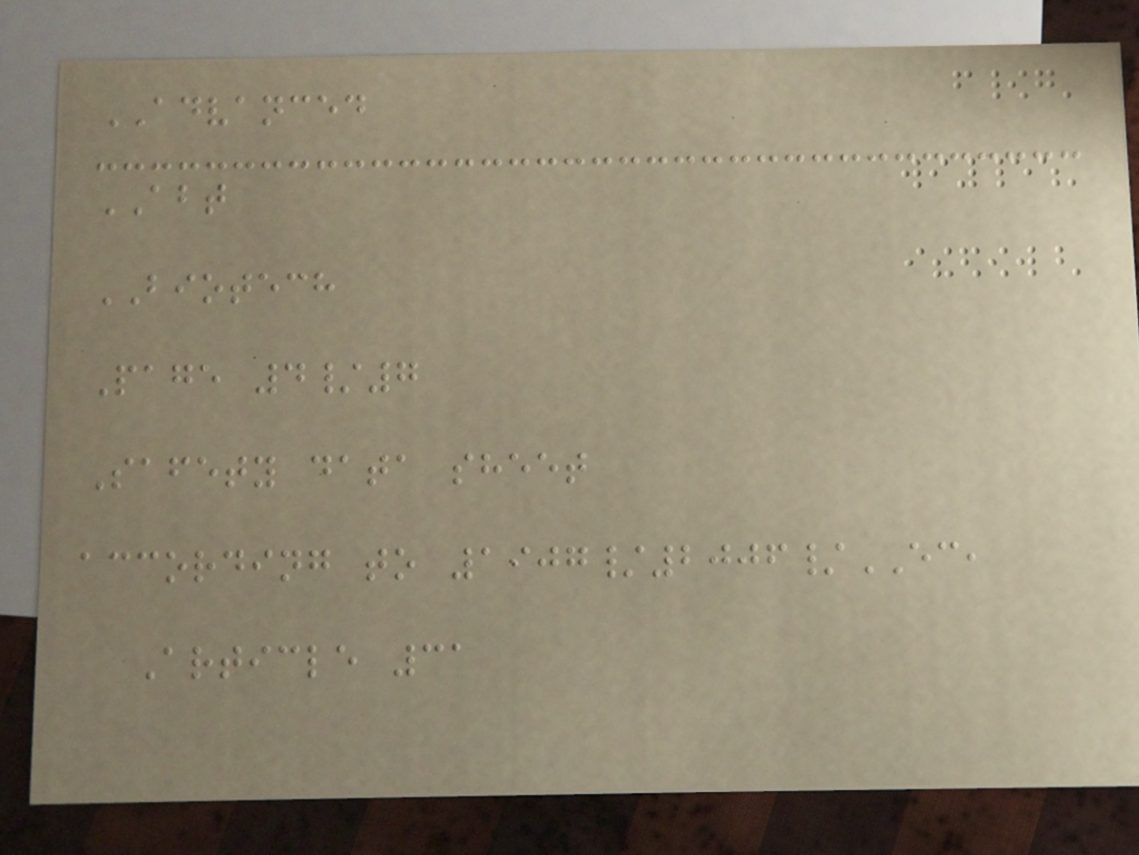ADVANCED
ABT
BIOTECH
Page 4/7
Safety data sheet
according to 1907/2006/EC,
Article 31
